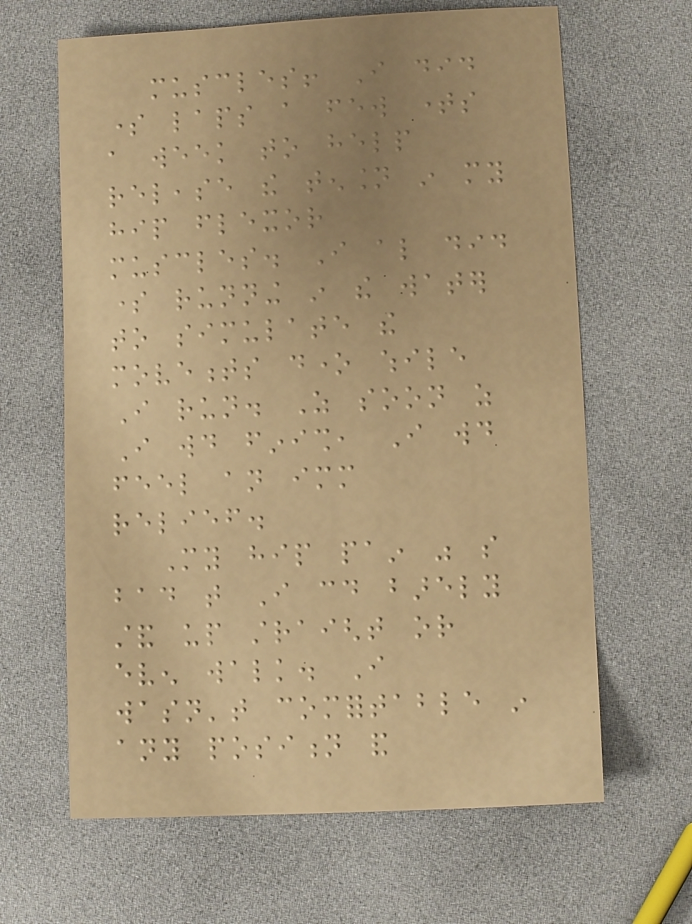muscles! I did
some laps a few times
a week to help
release the tension in my
hip flexor
muscles. I also did
some running in the water
to simulate the
movements done while
I run. As soon as
I would finish, I would
feel an immediate
relief.
My hip pain was so
bad that I could barely
stand up straight or
even walk. I
wasn't comfortable in
any position and
